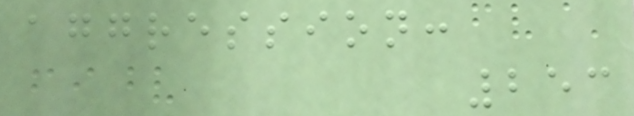aggression:
253
